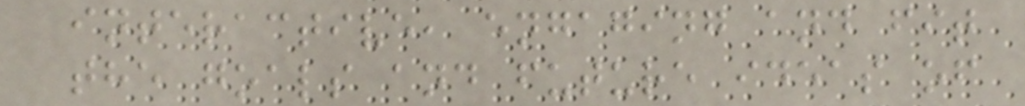interactive, engaging and fit
the goals and future ideas of
